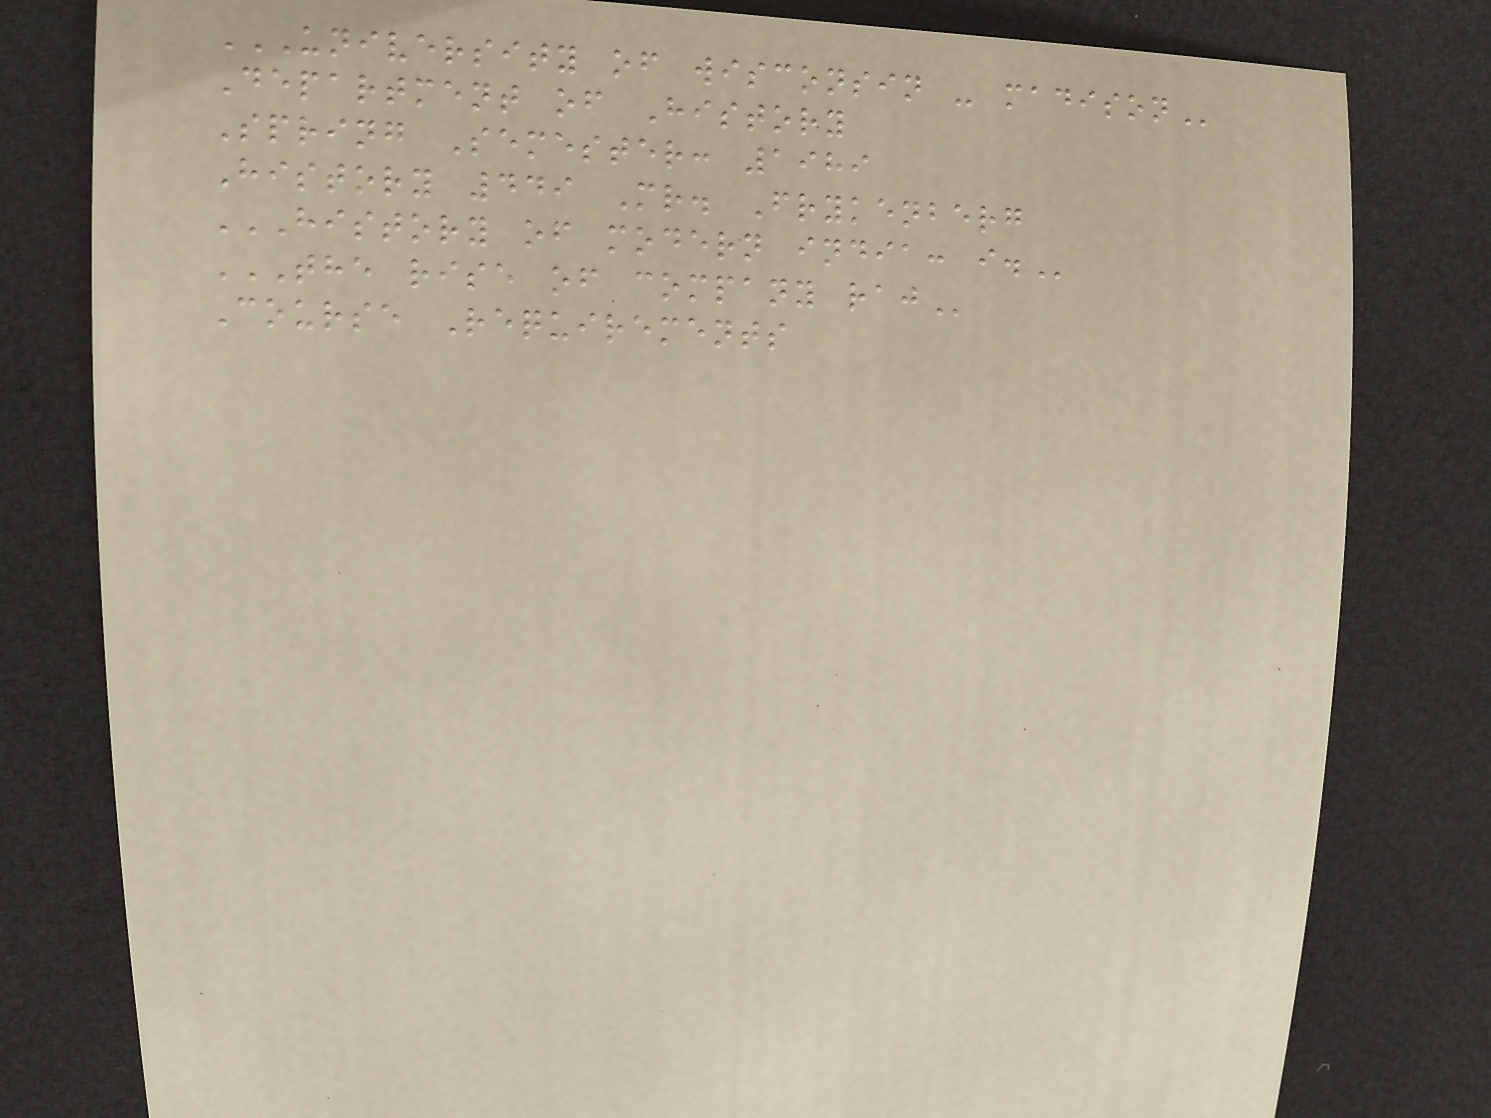UNIVERSITY OF WISCONSIN - MADISON
Department of History
Spring Semester: 1989
History 449 Mr. Frykenberg
HISTORY OF MODERN INDIA: I.
THE RISE OF COMPANY RAJ
Course Requirements
